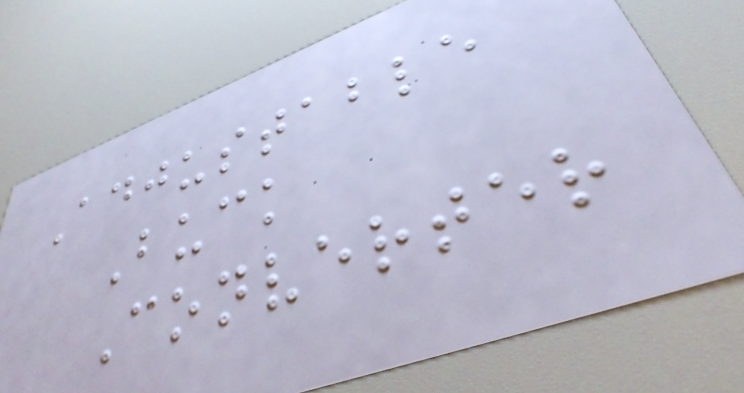Adjustable
Buck
Converter
